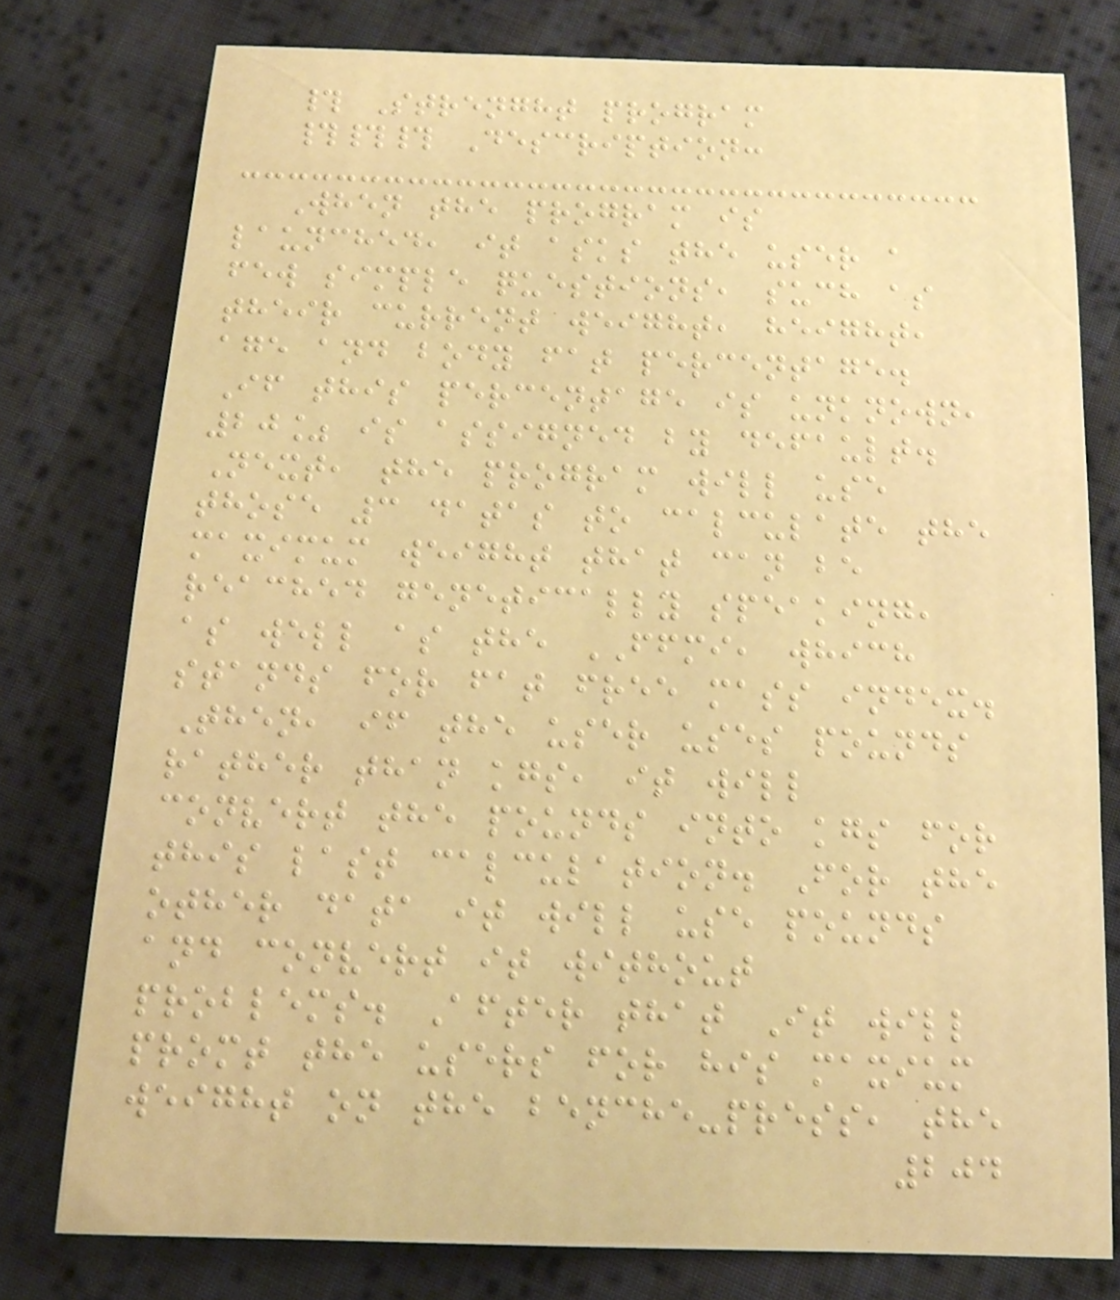# Strenght program
### Description:
When the program is
launched, it asks the user a
few simple questions, such as
their current weight, height,
age and body fat percentage.
If this percentage is unknown,
20% is assigned by default.
Next, the program will use
those 3 datas to calculate the
maximum weight that can be
reached genetically speaking,
as well as the FFMI, which
stands for fat free mass index.
Then, if the user uses pounds
rather than kgs, it will
convert the pounds into kgs for
this last calculation. For the
other data it will use pounds
and convert it without
problems. After that It will
promt the users for his maxium
weight on the benche-press, the
204
